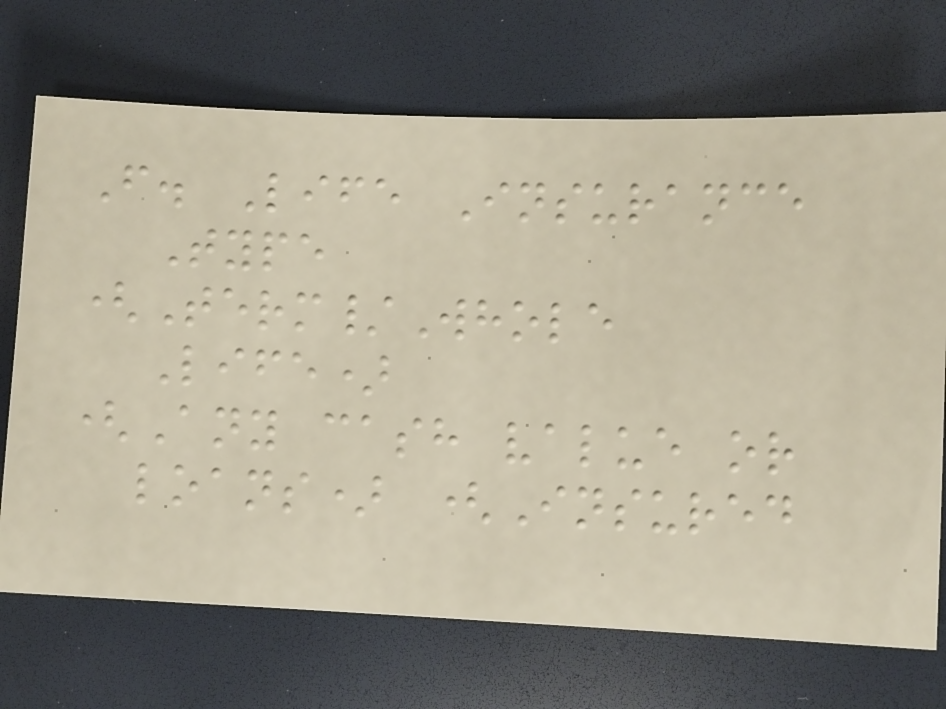F. Life Insurance
Type
(Term/Whole
Life)
(Any cash value or
loans) (Insured
